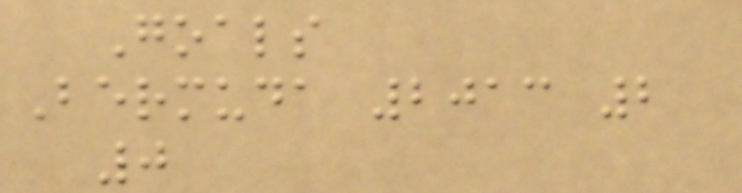Goals
Bermuda 2013 2
0
